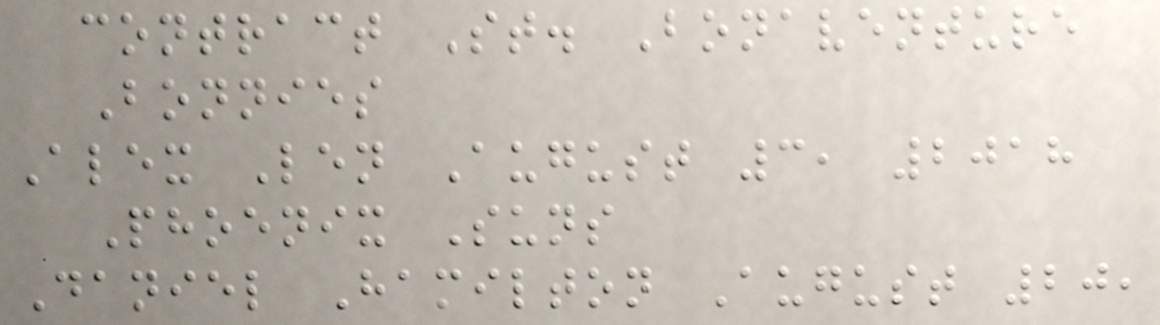contract St. Bonaventure
Bonnies
Alex Len August 3, 2018
Phoenix Suns
Daniel Hamilton August 20,
